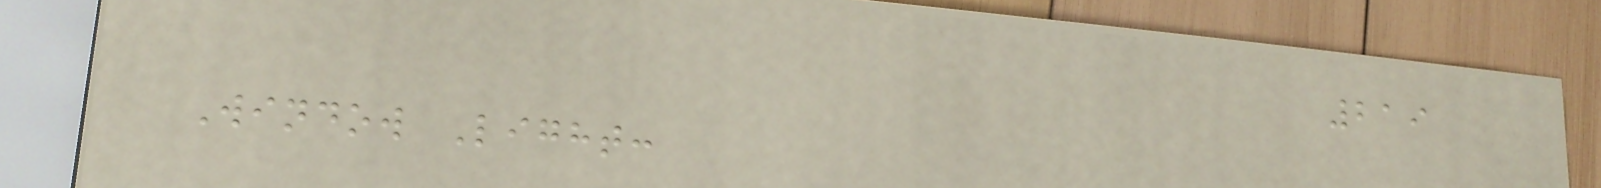219
Window Light:
